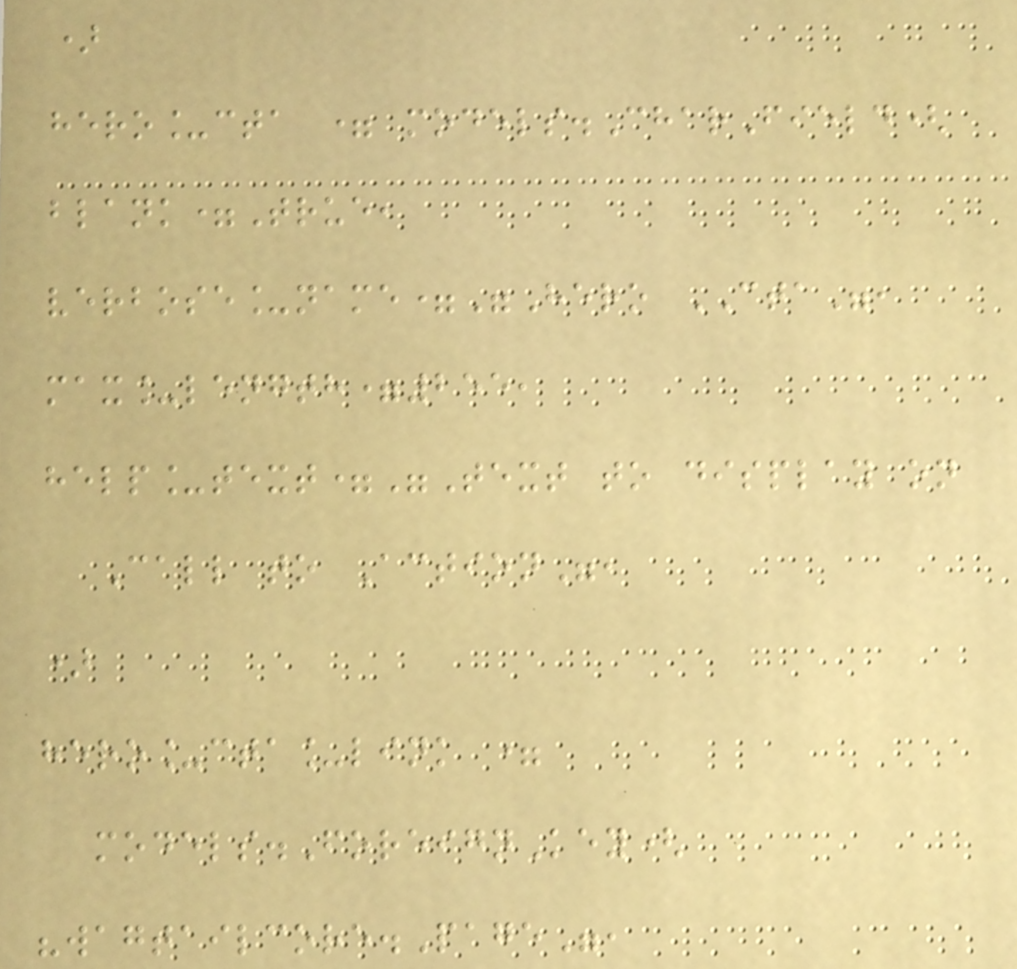)
hero_cta = models.CharField(
blank=True,
verbose_name="Hero CTA",
max_length=255,
help_text="Text to display on
Call to Action",
)
hero_cta_link =
models.ForeignKey(
"wagtailcore.Page",
